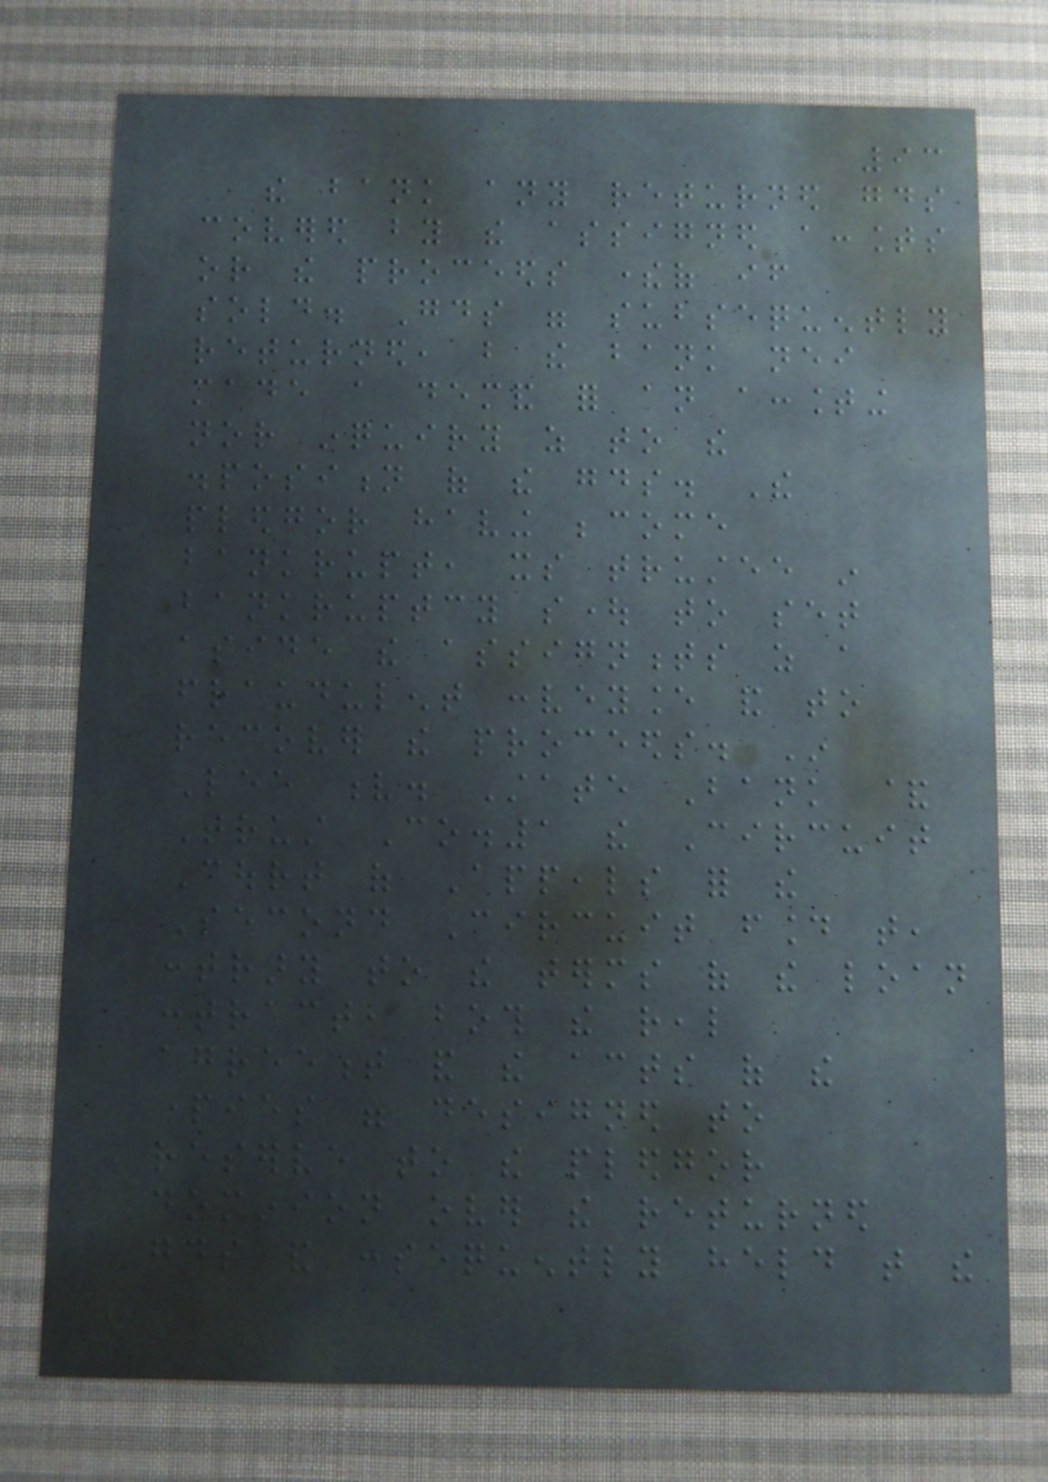93
the bank any returned goods
covered by the assigned accounts
or the proceeds thereof if
sold. Goods were subsequently
returned, but the bank neither
made a demand for an accounting
nor inquiry as to the
disposition of the goods. The
pledgor having become
bankrupt, its trustee in
bankruptcy sought to set
aside the assignments as a
fraudulent conveyance and to
recover the proceeds. In
Lee v. State Bank &
Trust Co.1 the Circuit
Court of Appeals for the
Second Circuit found that,
contrary to the terms of the loan
contract, both the real
agreement and the acts of the
parties were designed to
reserve to the pledgor
dominion over the returned
goods and consequently held that the
